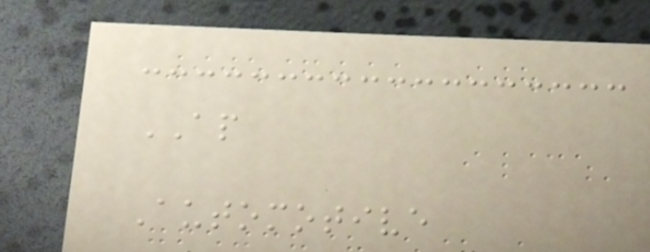AP
Automotive
